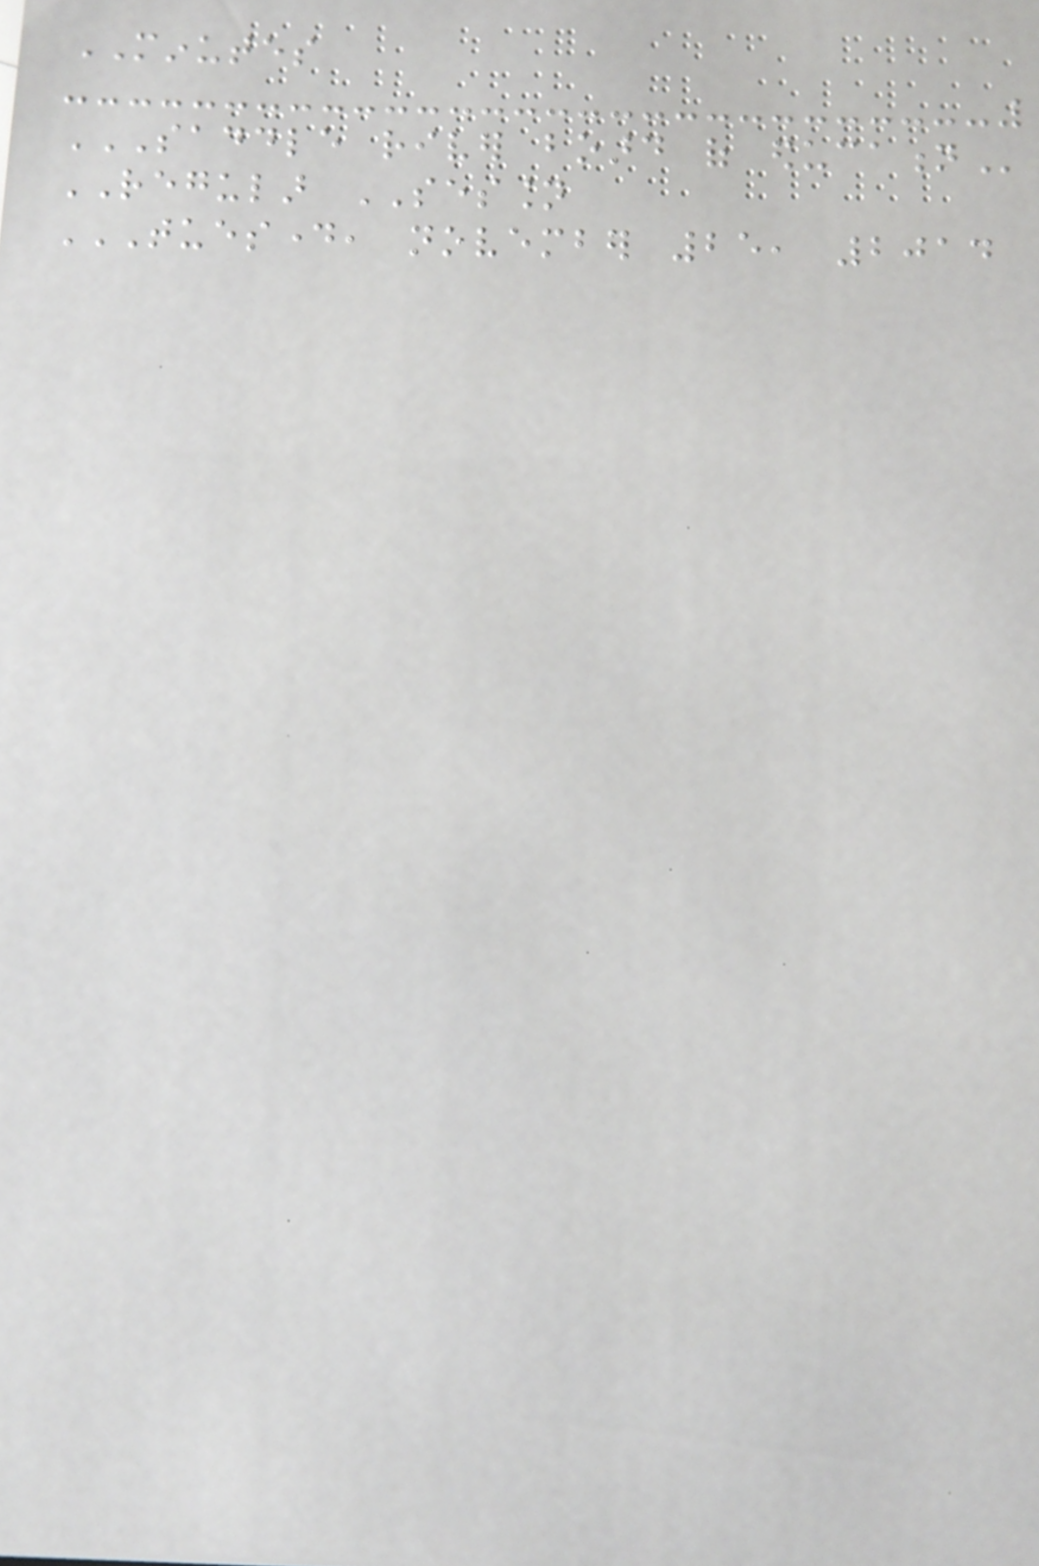MINUTES
SADDLE RIVER BOARD OF EDUCATION
REGULAR SESSION
TUESDAY, NOVEMBER 25, 2014
